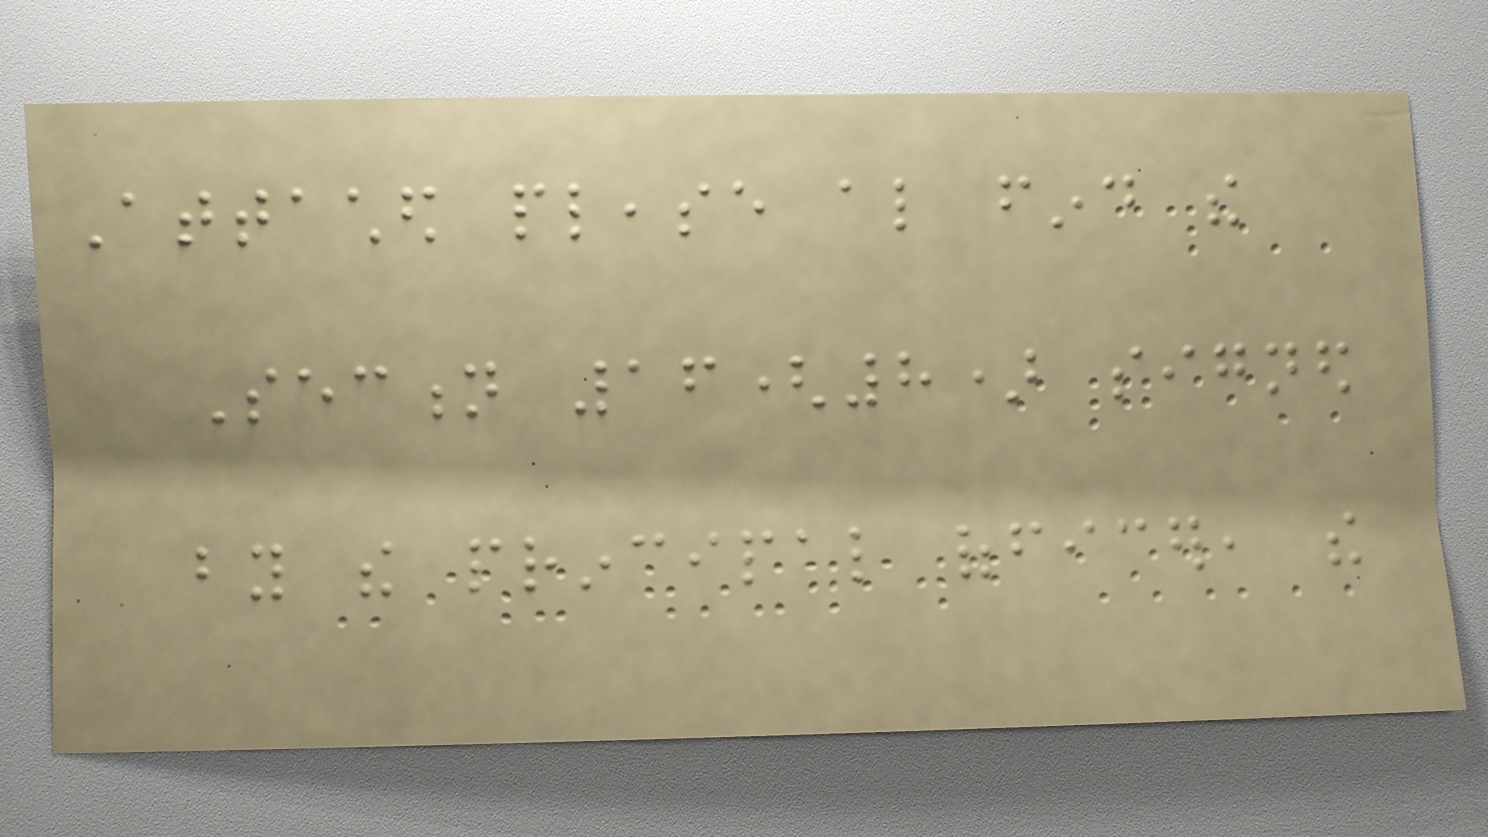Attached please also find the
Section 16(8) signed
by the principal officer, the
